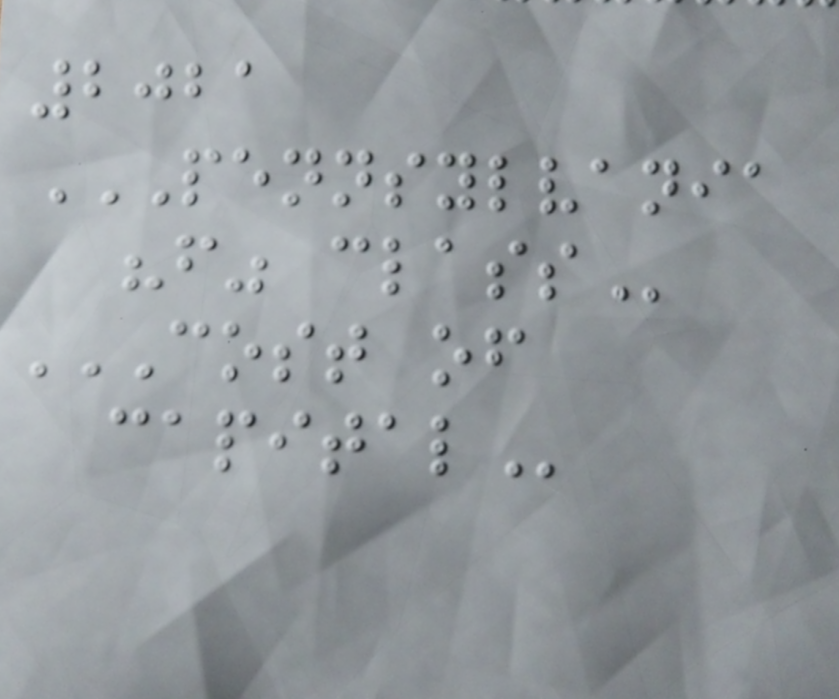2021
PENNSYLVANIA
"F" CLASS
COST OF
CAPITAL
